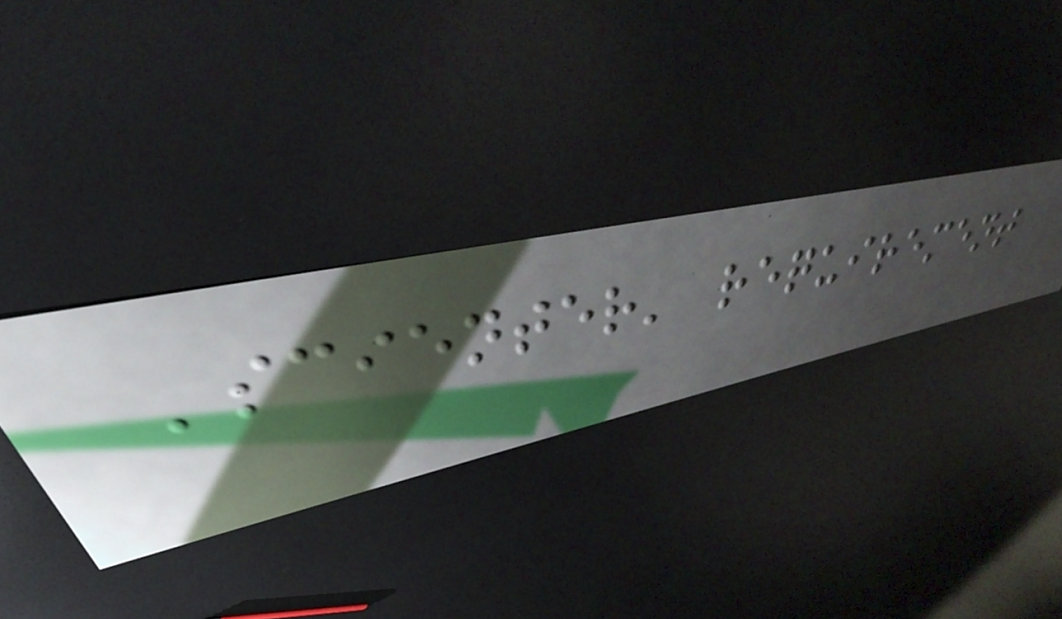'scienter' requirement
